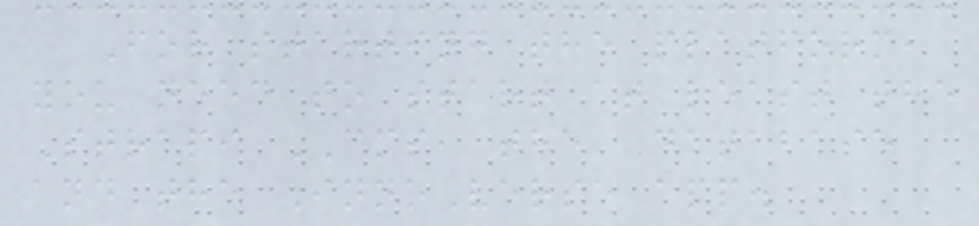For starting the platform,
you need to start at least the
Strapi CMS, the Database
and the InnoVerse app.
